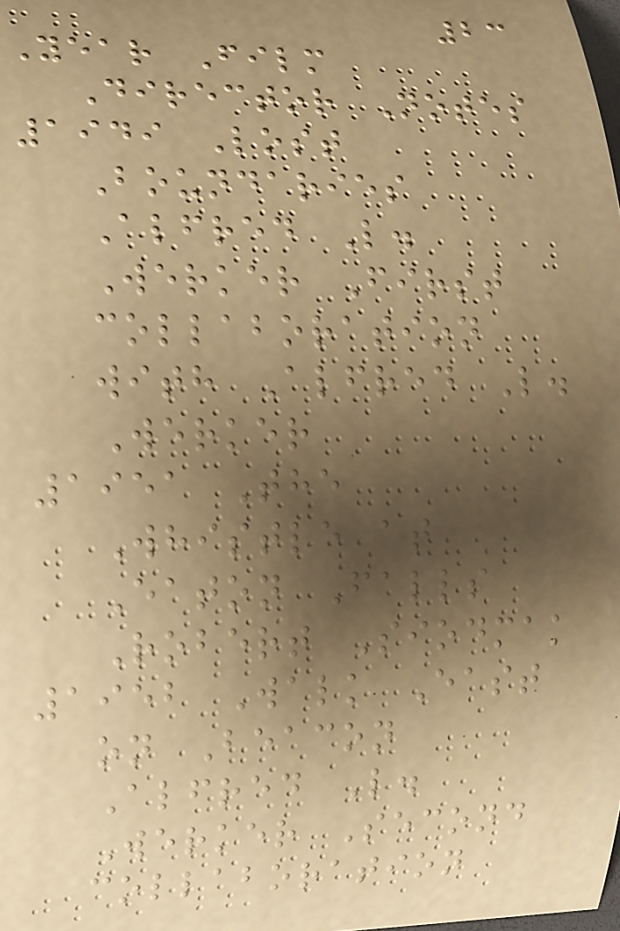23
Year Film
Director Notes
1949 Lost
Boundaries
Alfred L.
Werker First
collaboration
with Alfred L.
Werker
1951 The
Whistle at
Eaton Falls
Robert Siodmak
1952 Walk East
on Beacon
Alfred L.
Werker Second
collaboration
